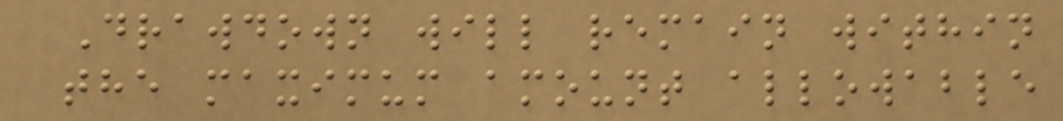Drawdown will remain within
the maximum amount allowable
